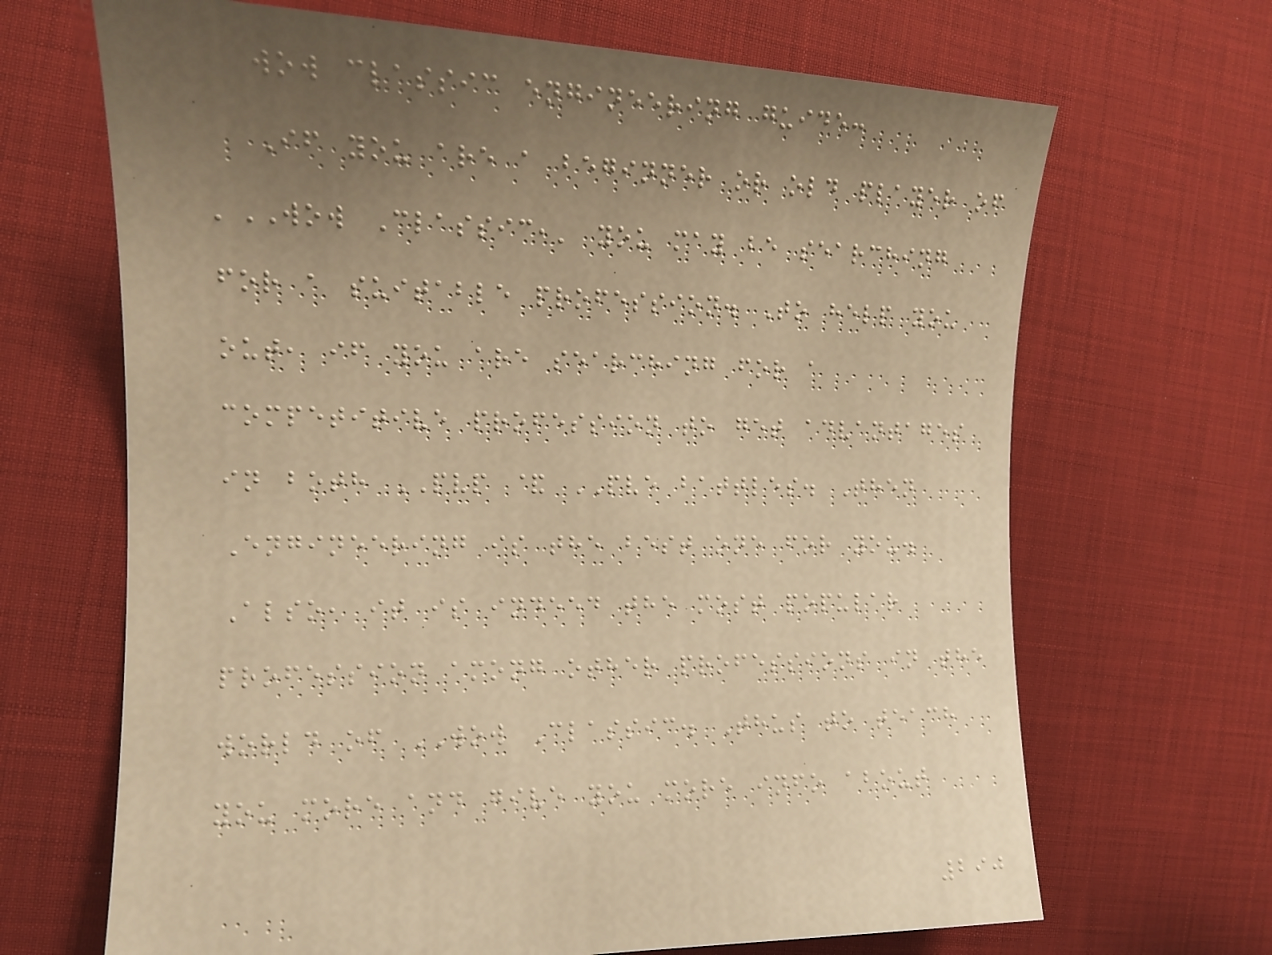wow classic engineering guide:
If you are a beginner or old player of
'WOW Classic,' you may be searching
for a suitable profession. To help you
out, if you are searching for a
competitive profession to get advantages
in both PVP & PVE battles. Then
Engineering is the best one for you.
Also, it is indeed the most popular
profession among other professions in the
world of WOW Classic. Thus to teach
you more and give you more info about
290
